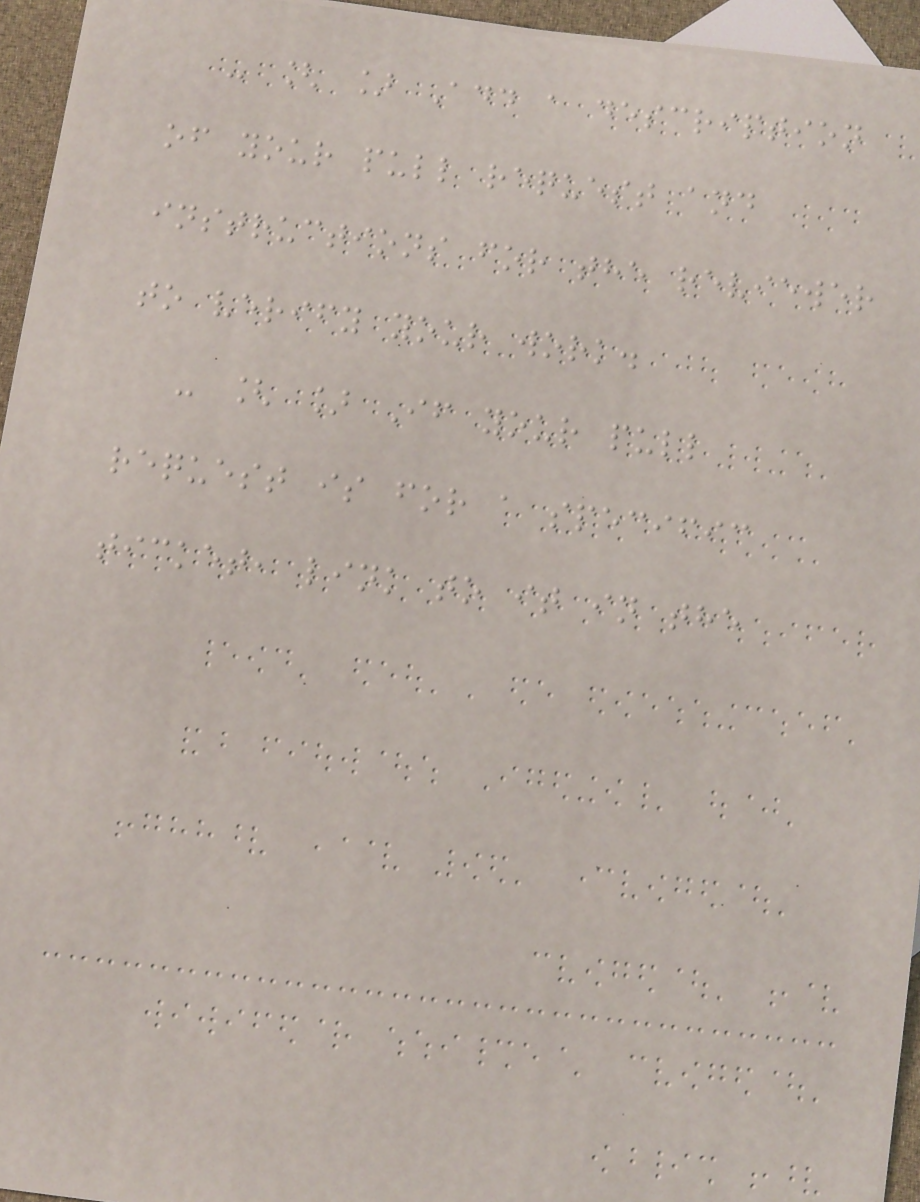- [ ] Add a description
of your pull request and
instructions for the reviewer
to verify your work.
- [ ] If your pull
request is for a specific
ticket, link to it in the
